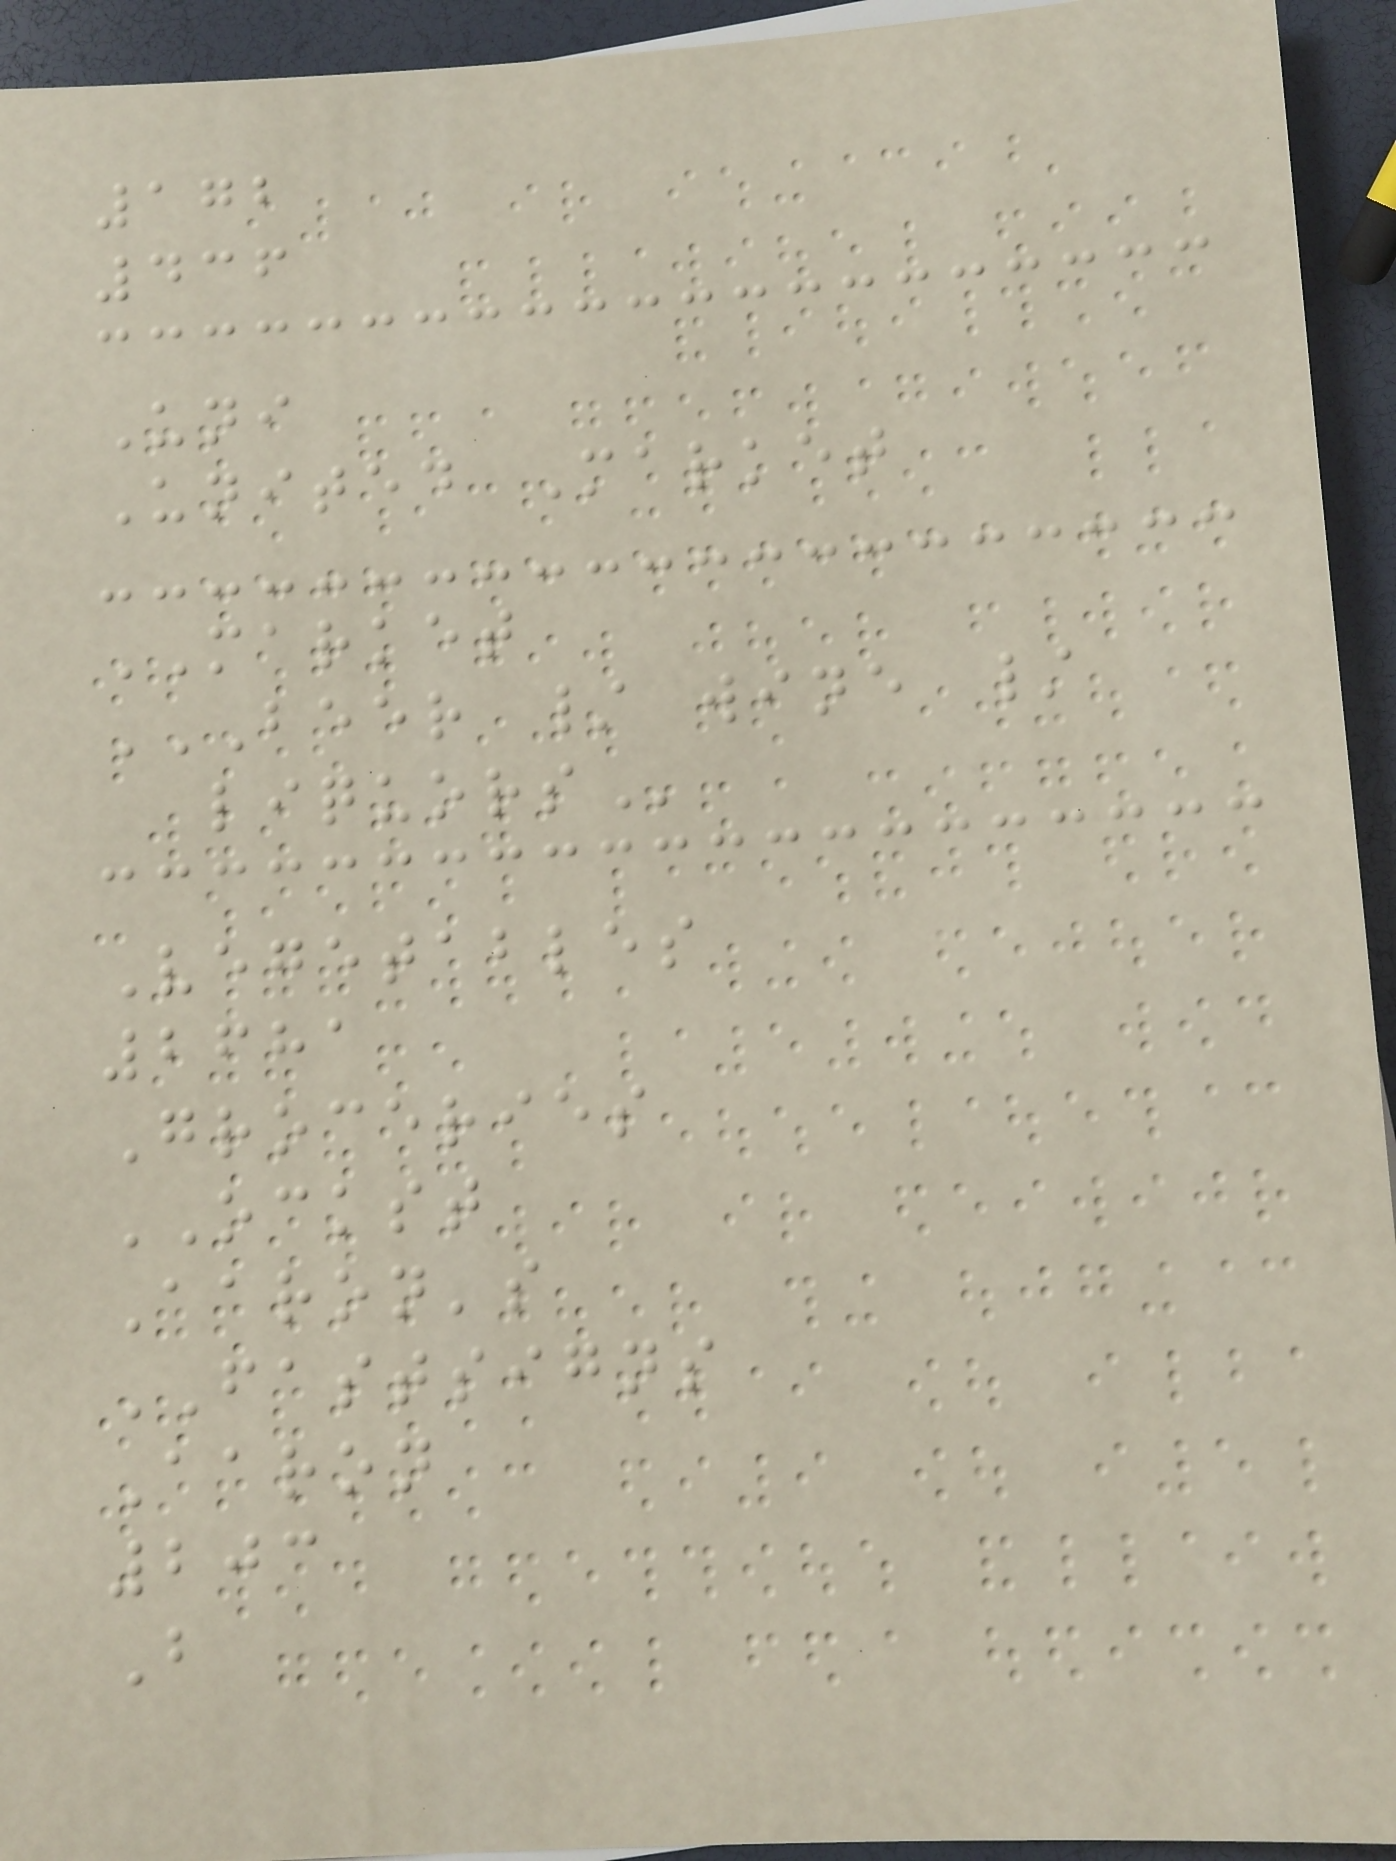172
436
Uni
United Market
MARKET
BEER / WINE /
LIQUORS
Vegetables
2681
Groceries
OCKST
Aaron's
FASTSIGNS
Aaron
203
B
